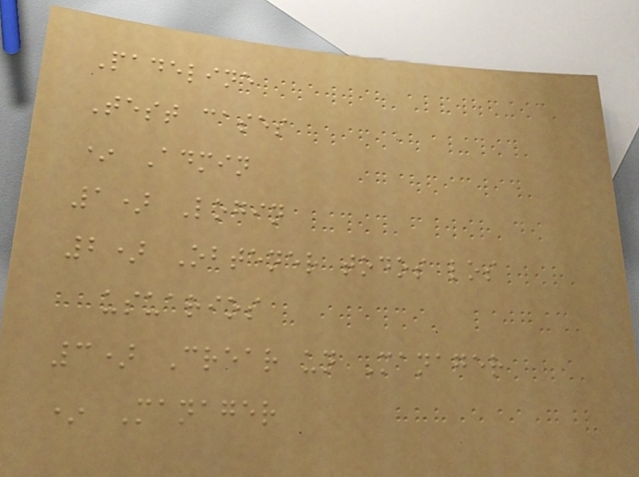Padeline
Test cases
* Admin
1) Login
2) Obtener todos los
usuarios
3) Crear un Manager
* Manager
